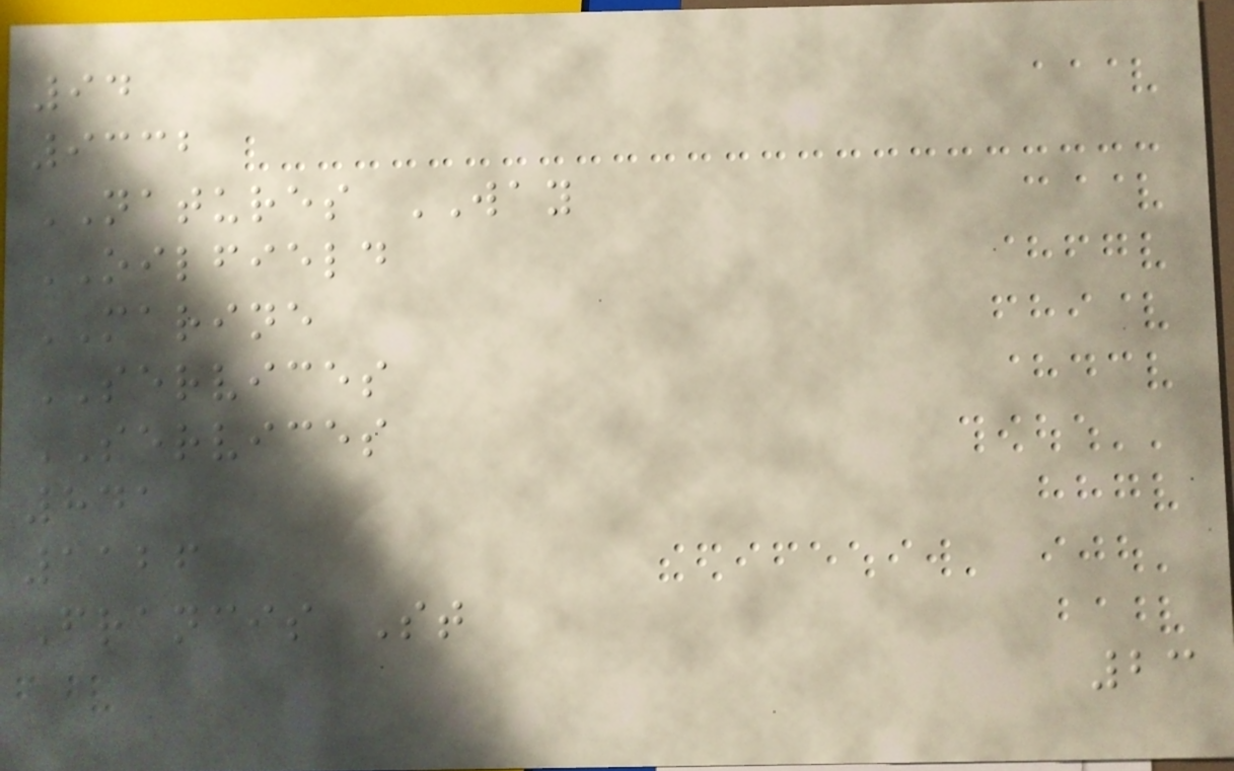94
9332
NATURES WAY
OILFIELD
MARINE
SERVICES
SERVICES
841
1126
Francis St
23
